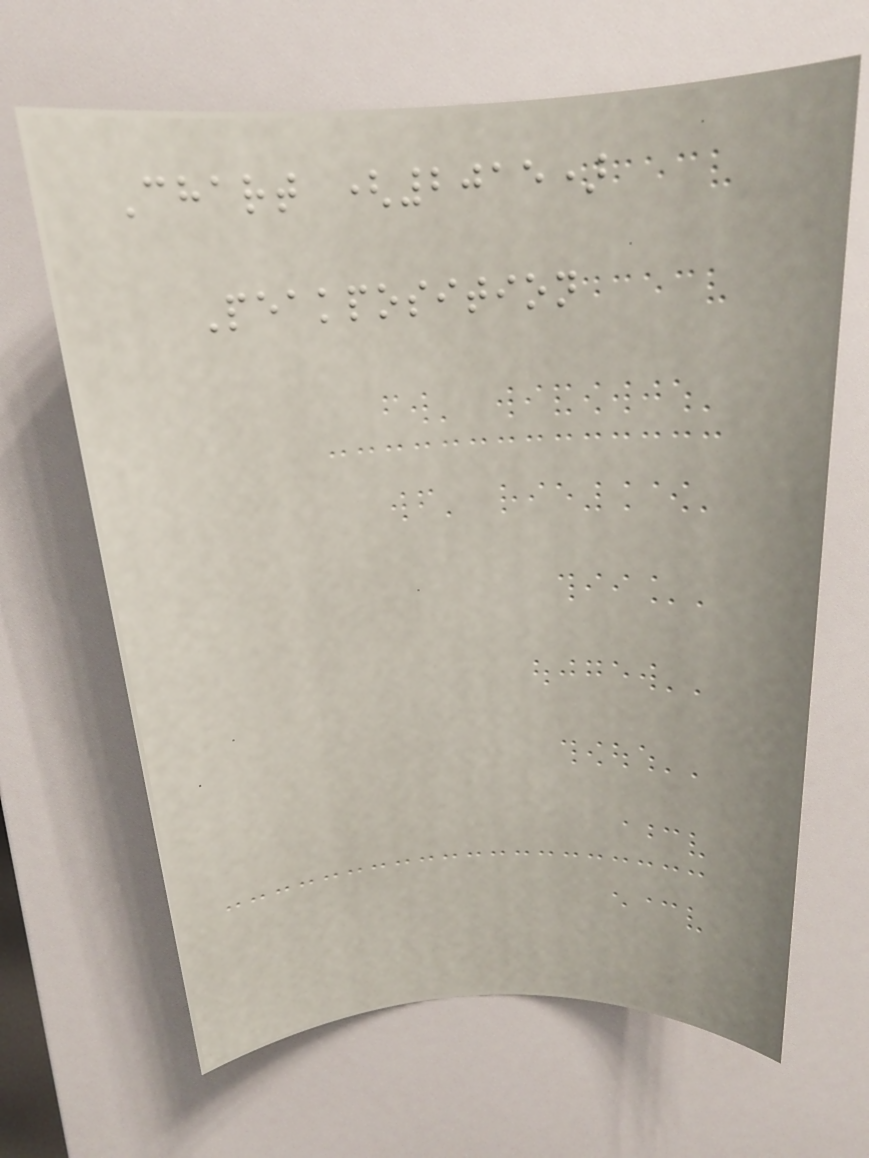Chart (2015)
Peakposition
